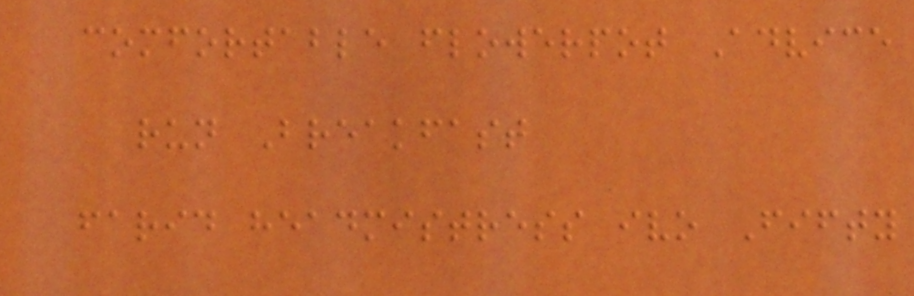comfortable flowerpot Advice
run Breakfast
farid headmistress ivo Fifty
